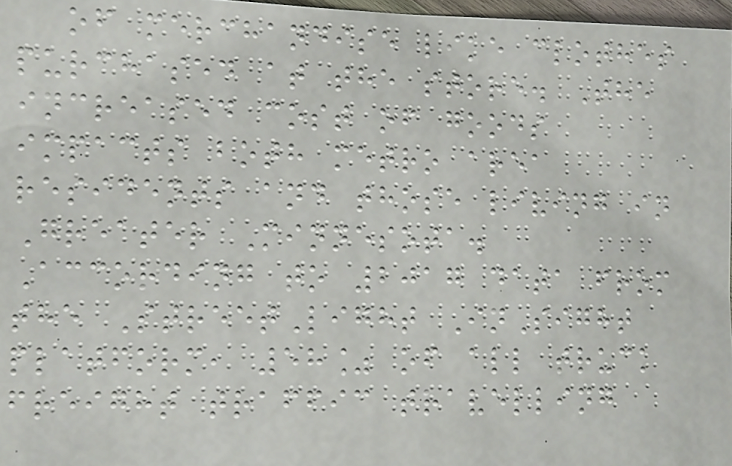of merchandise like clothes
purchased at the store. The
increased cost of goods
impacts both metro area
residents and those living in
Greater Minnesota.
According to 2017 data from
the StreetLight InSight
platform, 58% of all truck
freight traffic travelling
